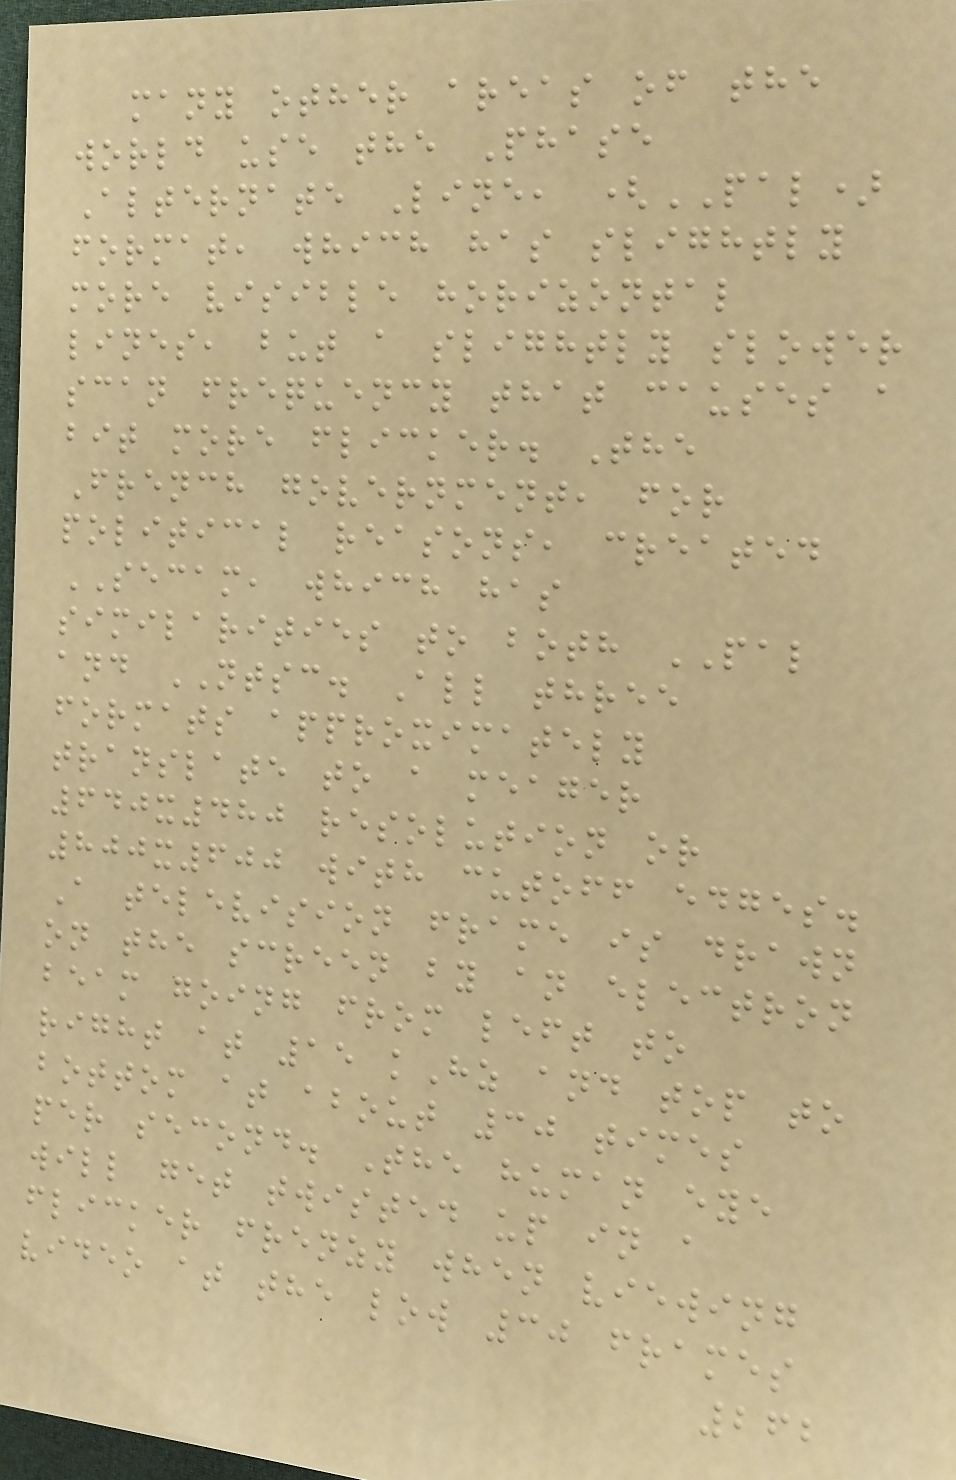many other areas of the
world use the Phase
Alternate Line, (PAL)
format, which has slightly
more visible horizontal
lines, but a slightly slower
scan frequency that causes a
bit more flicker. The
French government, for
political reasons, created
SECAM, which has
similarities to both PAL
and NTSC. All three
formats approximately
translate to a meager
640x480 resolution or
800x600 with cutoff edges.
A television frame is drawn
on the screen by an electron
beam going from left to
right at 15 kHz and top to
bottom at about 30 times
per second. The human eye
will get twisted up in a
flicker frenzy when viewing
video at the low 30 frames
262
